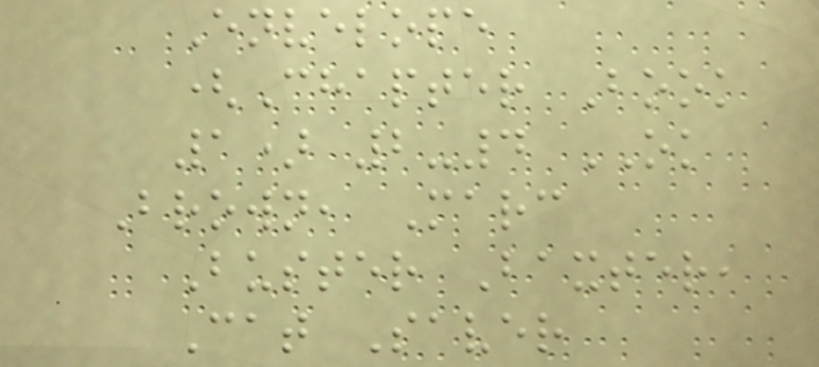Envelope
(Chapter Book
1) 2-4 OK
Brown, Marc
Buster Baxter,
Cat Saver
